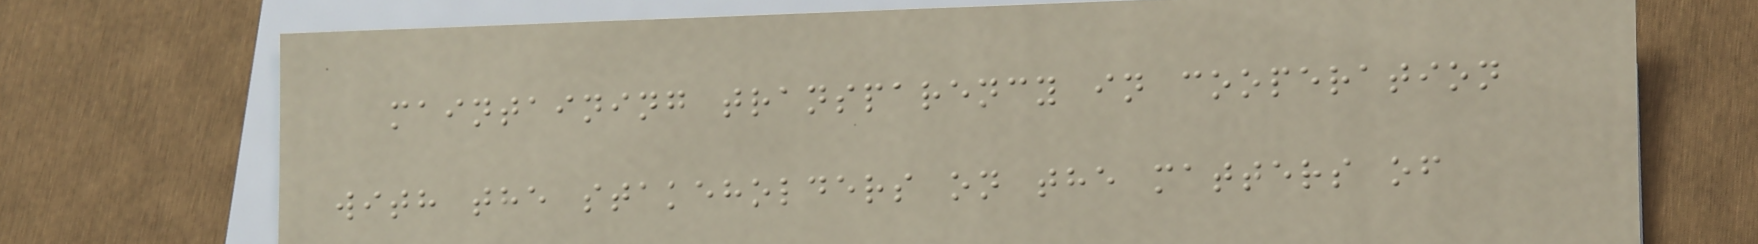maintaining transparency in cooperation
with the stakeholders on the matters of
